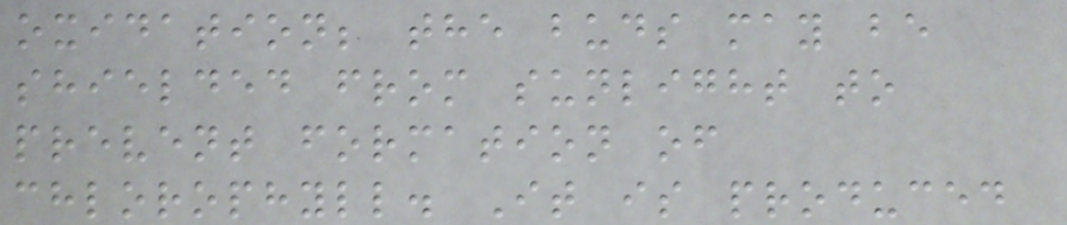oxidation; the buds may be
shielded from sunlight to
prevent formation of
chlorophyll. It is produced
